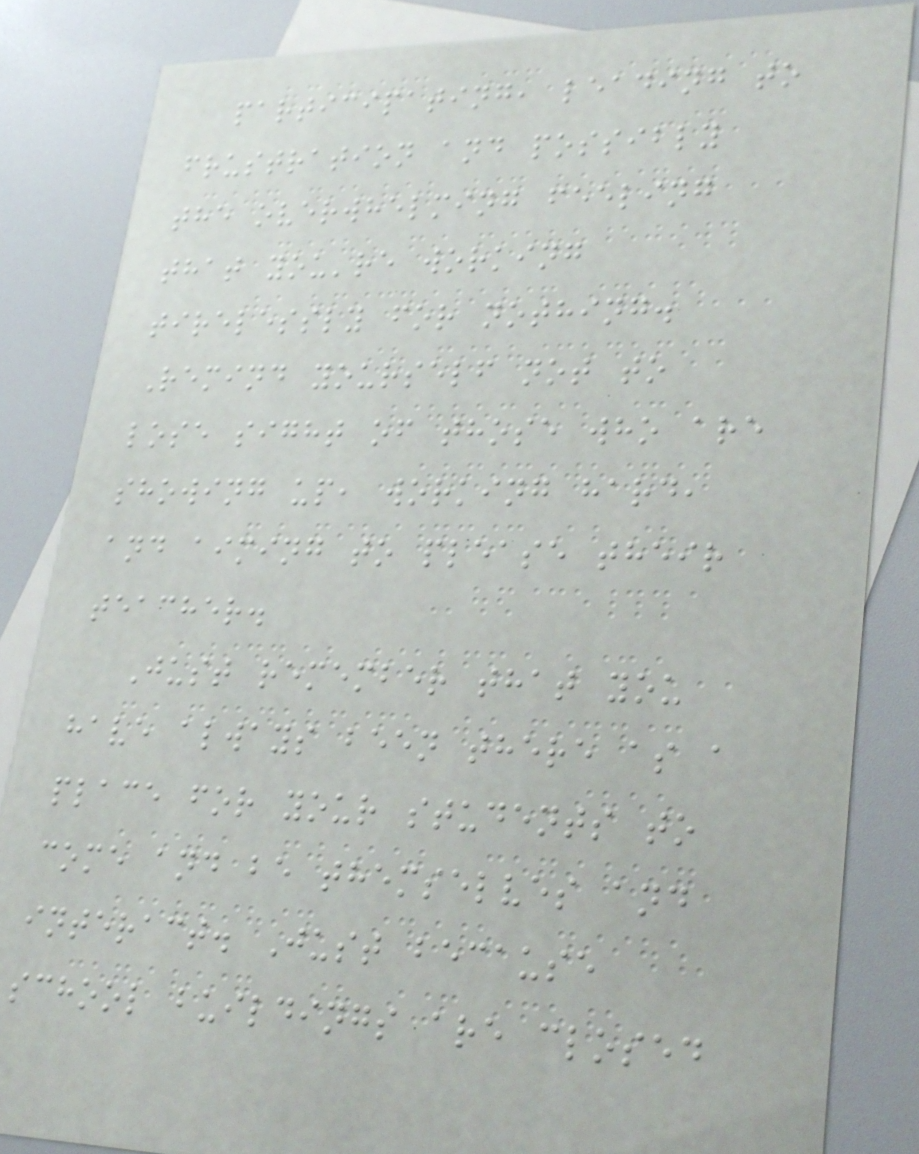participating, leading to
frustration and possibly
the overwhelming feeling
that you're working
tirelessly for nothing.
Remind yourself not to
lose sight of those who are
showing up, working hard,
and aiming to please their
teacher.
Just remember that you
have always been there as a
place for your students to
come and be themselves and
interact. Just because
school buildings are closed
